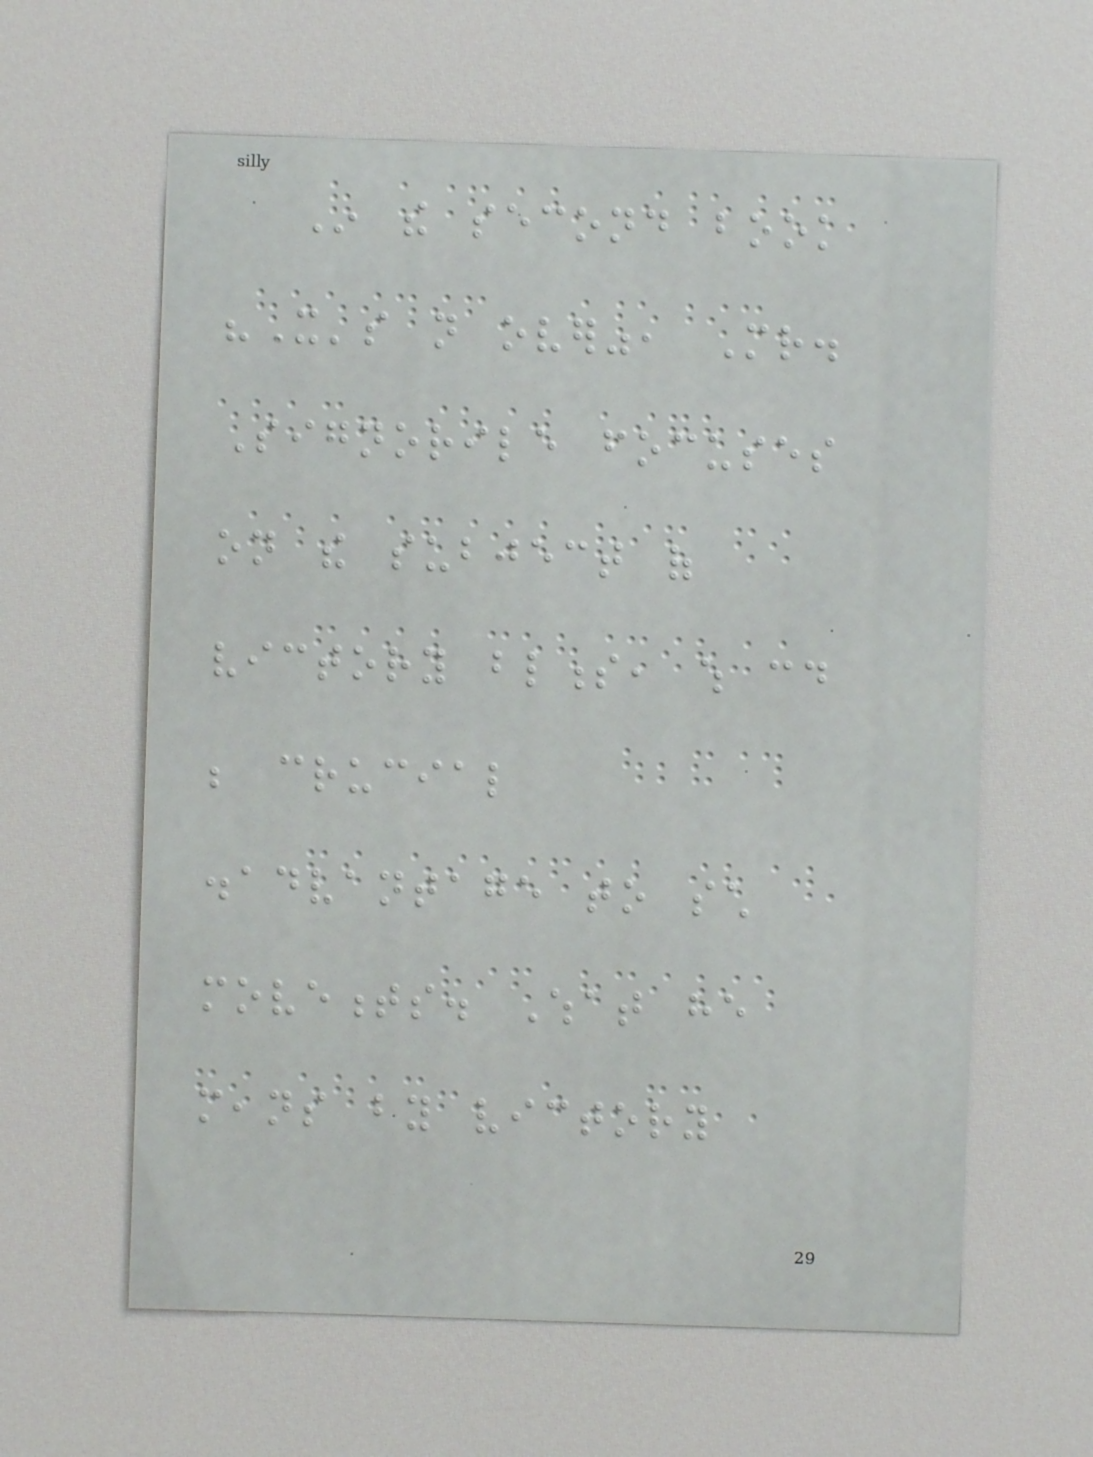In the second book
"It's not over", Mr.
Signorile focuses
on the subject of
victory blindness, which could
be crucial
disadvantage to such
movements. What he
means by victory
